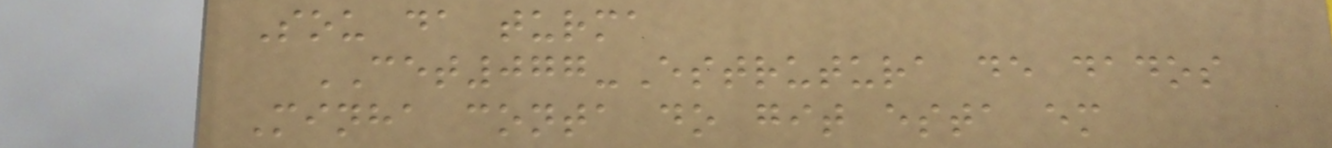Sou da turma
CET077-Estrutura de dados
Minha conta do git esta em
